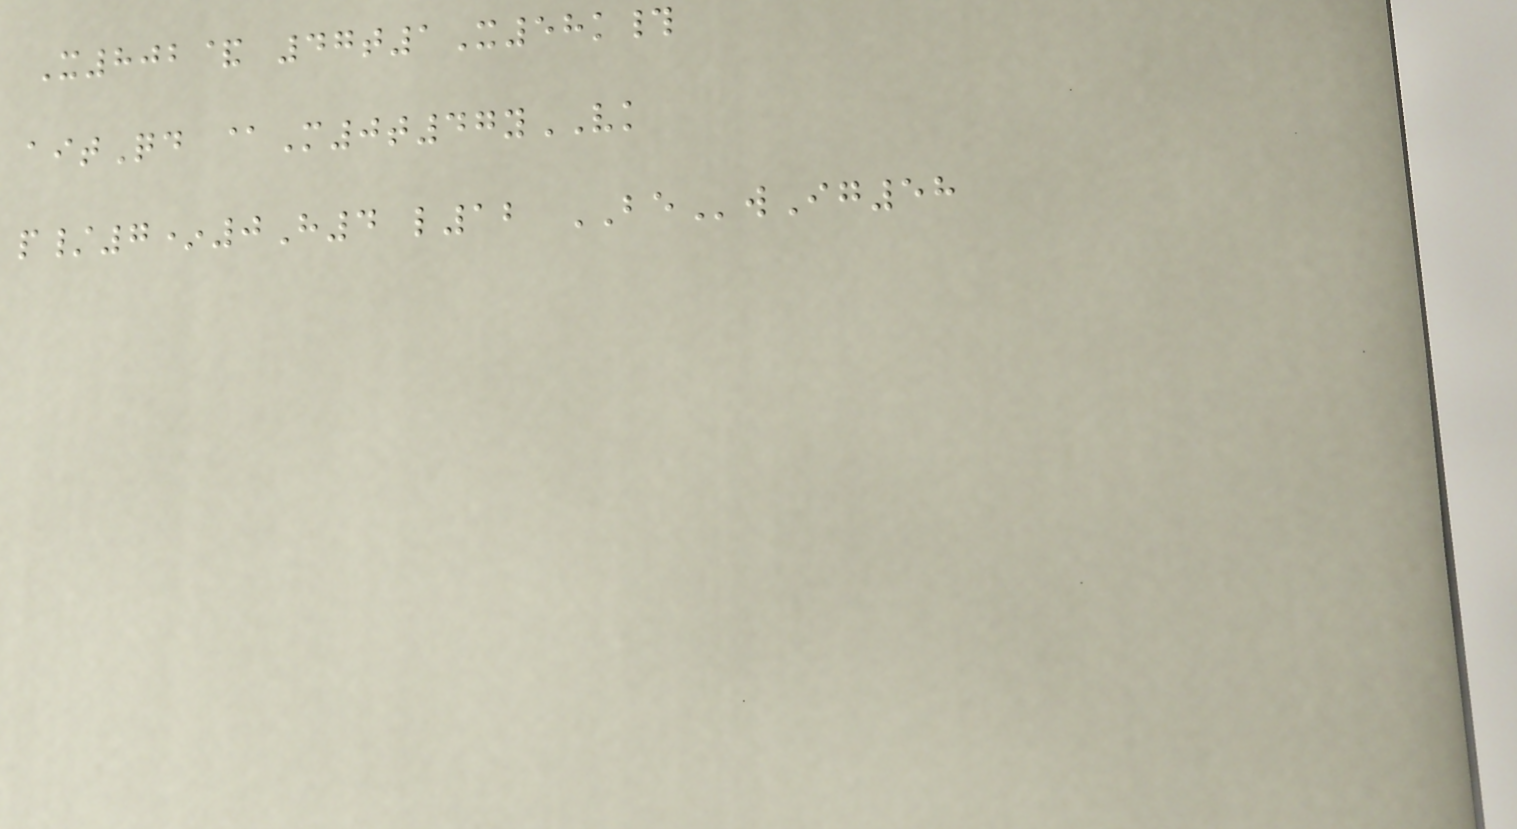X802& 47t1X58k#
aitQd @M0t47yVK
p/7*0H4 l12 BEwIg58
